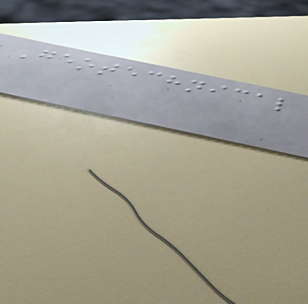Geotechnical
